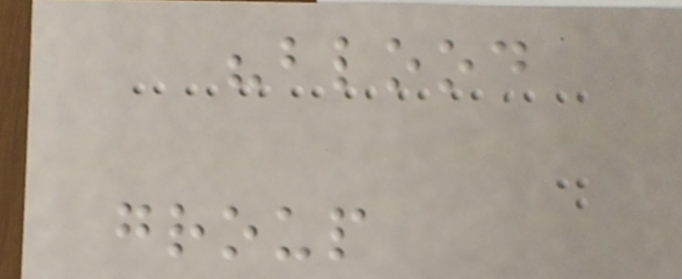"blood
group
